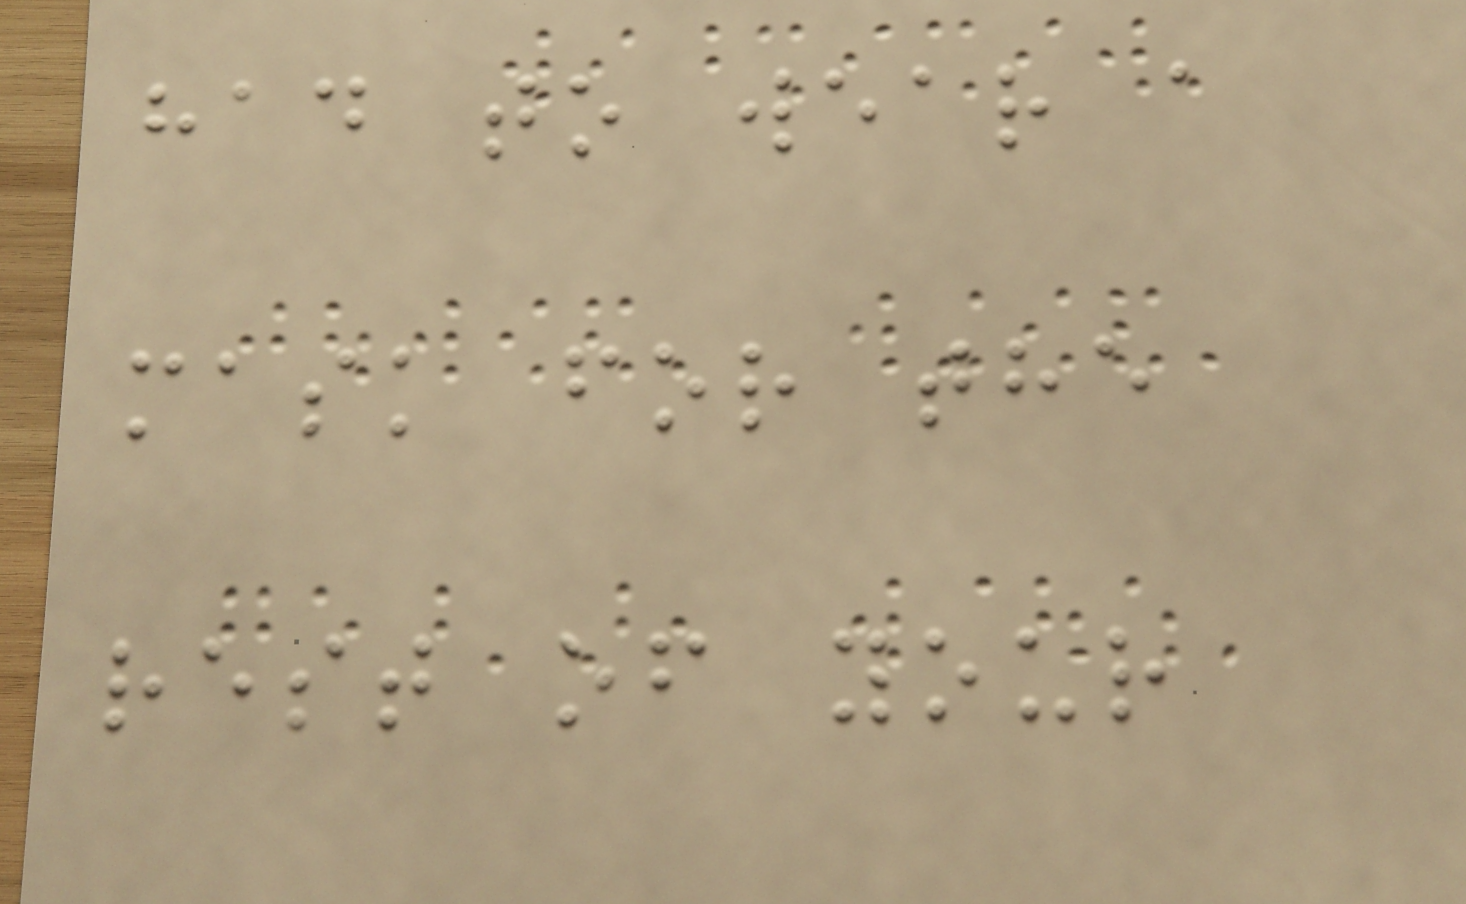had to wear a
mask for the
rest of your
